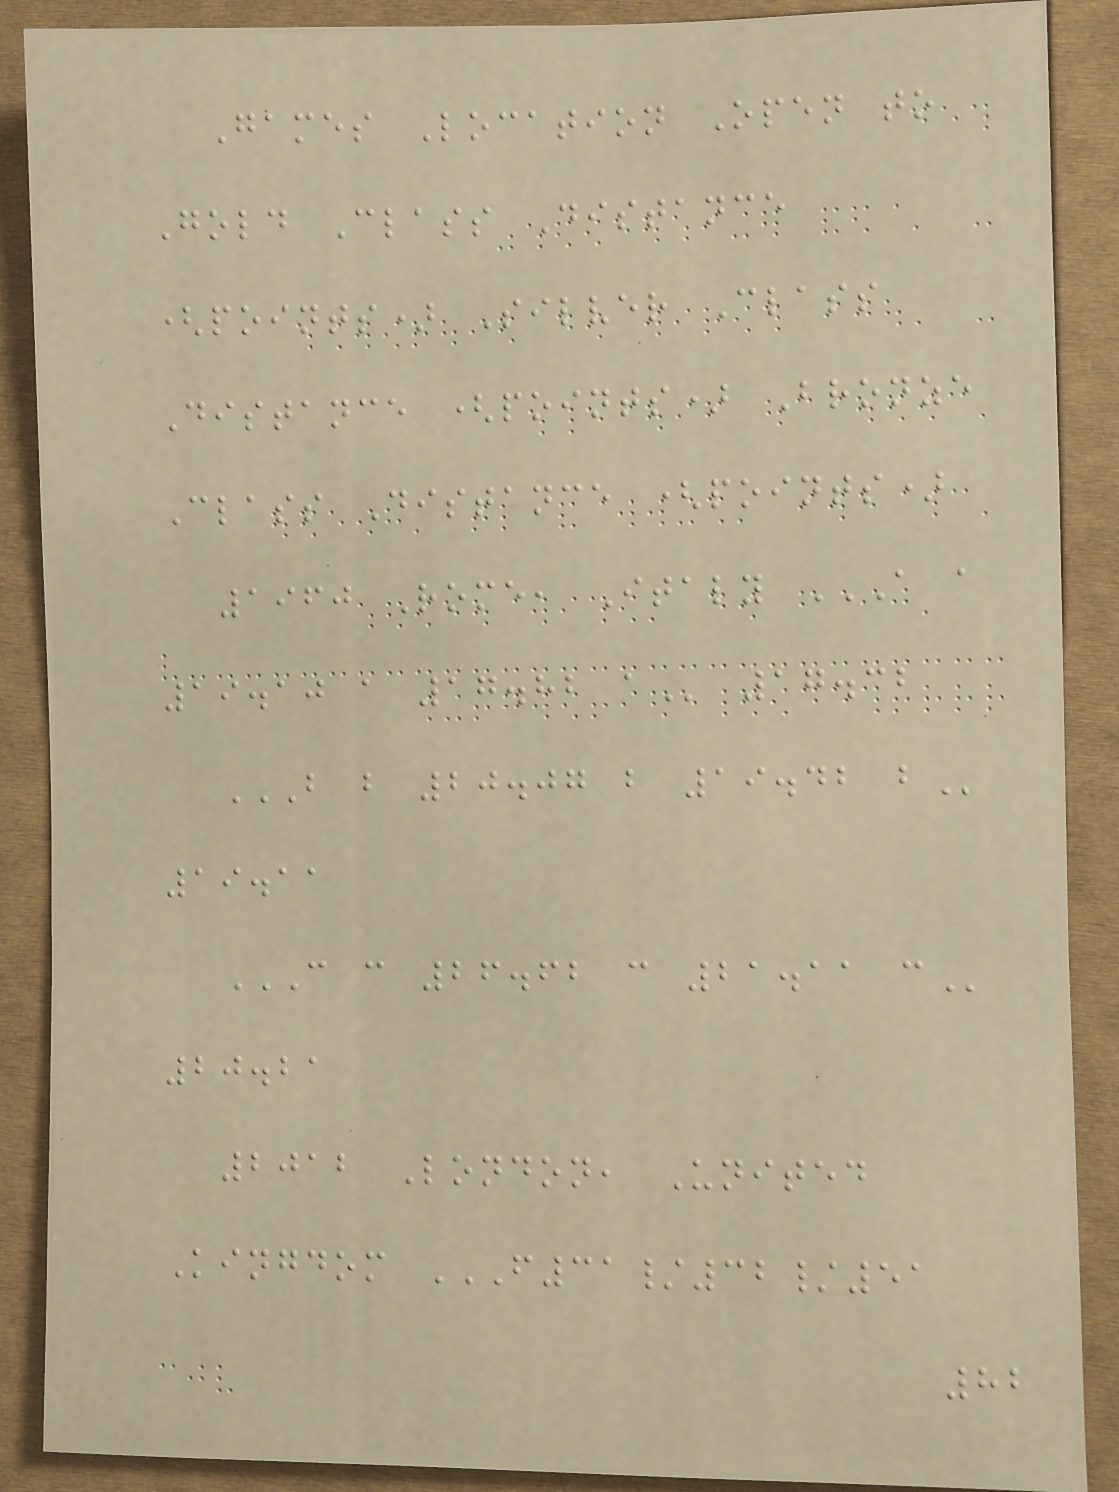Games Location Open to
Gold Class Distance
(points) Silver Class
Distance (points) Bronze
Class Distance (points)
1960 Rome, Italy A A
19.10 A 17.82 A 17.32
B B 20.07 B 19.42 B
19.11
C C 26.62 C 21.11 C
20.21
2012 London, United
Kingdom F31/32/51
82
